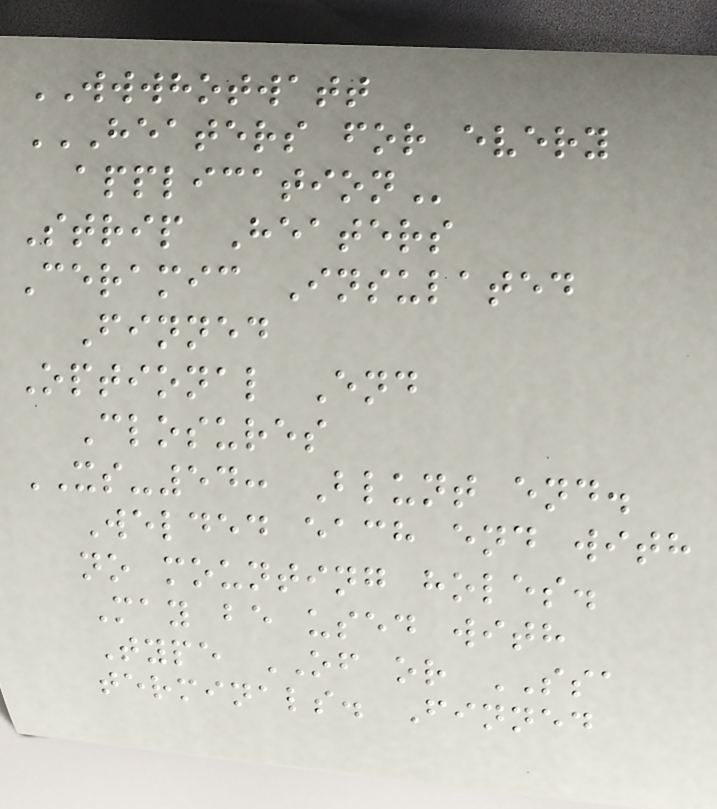WWWHOTWATT
HEATERS FOR EVERY
APPLICATION
Strip Heaters
Ceramic Insulated
Finned
Optional End
Closures
XS-54: Blunt end.
Welded each end with
no mounting holes.
May be used with
Type OF or SSA
terminals. Finned
